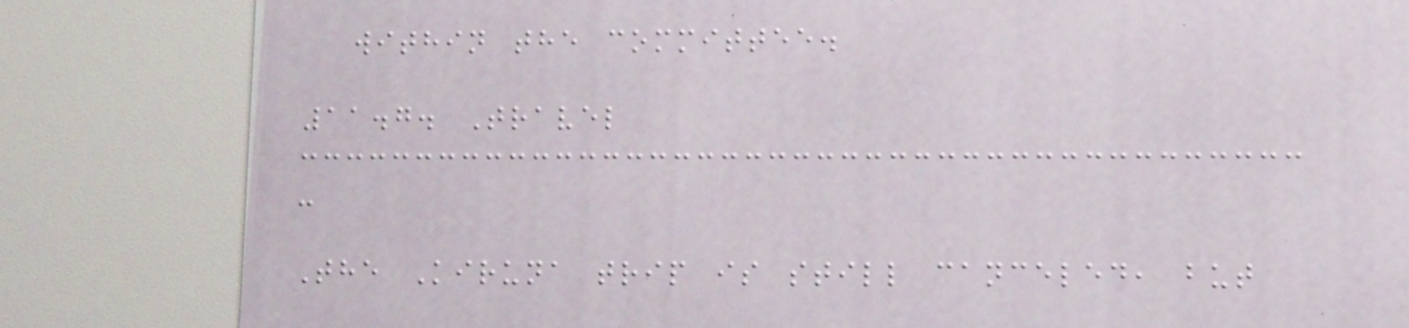within the committee.
11.7. Travel
-
The Kiruna trip is still canceled, but
